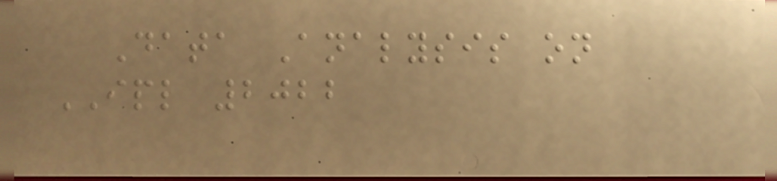Data Analysis on
IPL 2022
